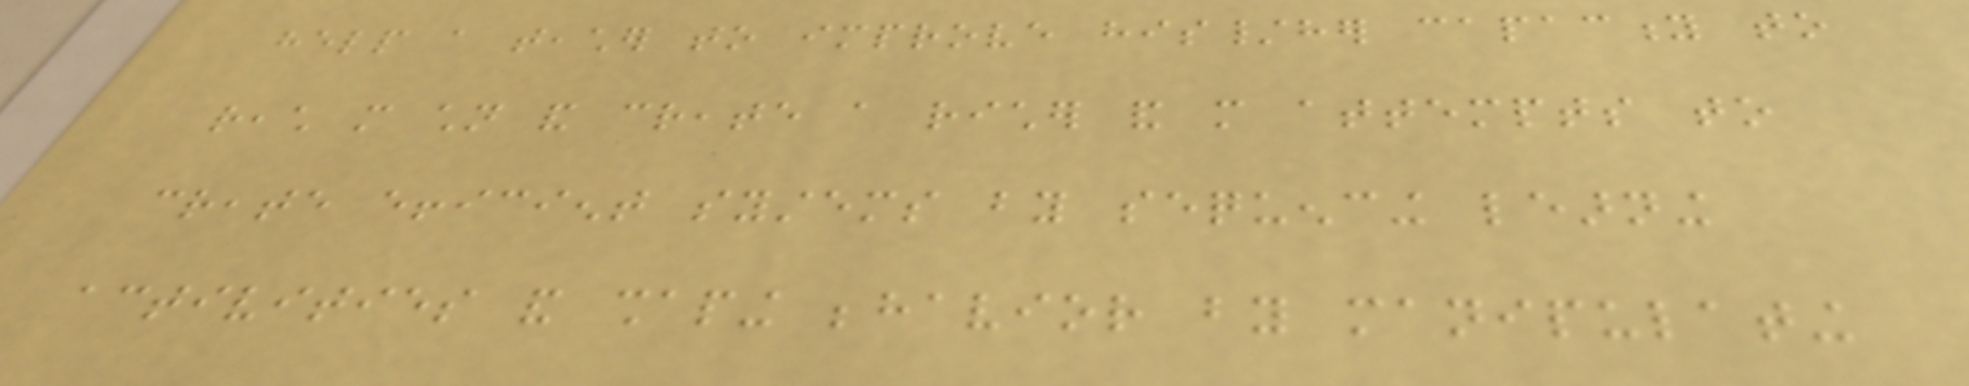help a teacher to improve his/her capacity to
reach more children and create a richer and more attempts to
create efficient systems by sequencing learning
activities and shaping behavior by manipulating
